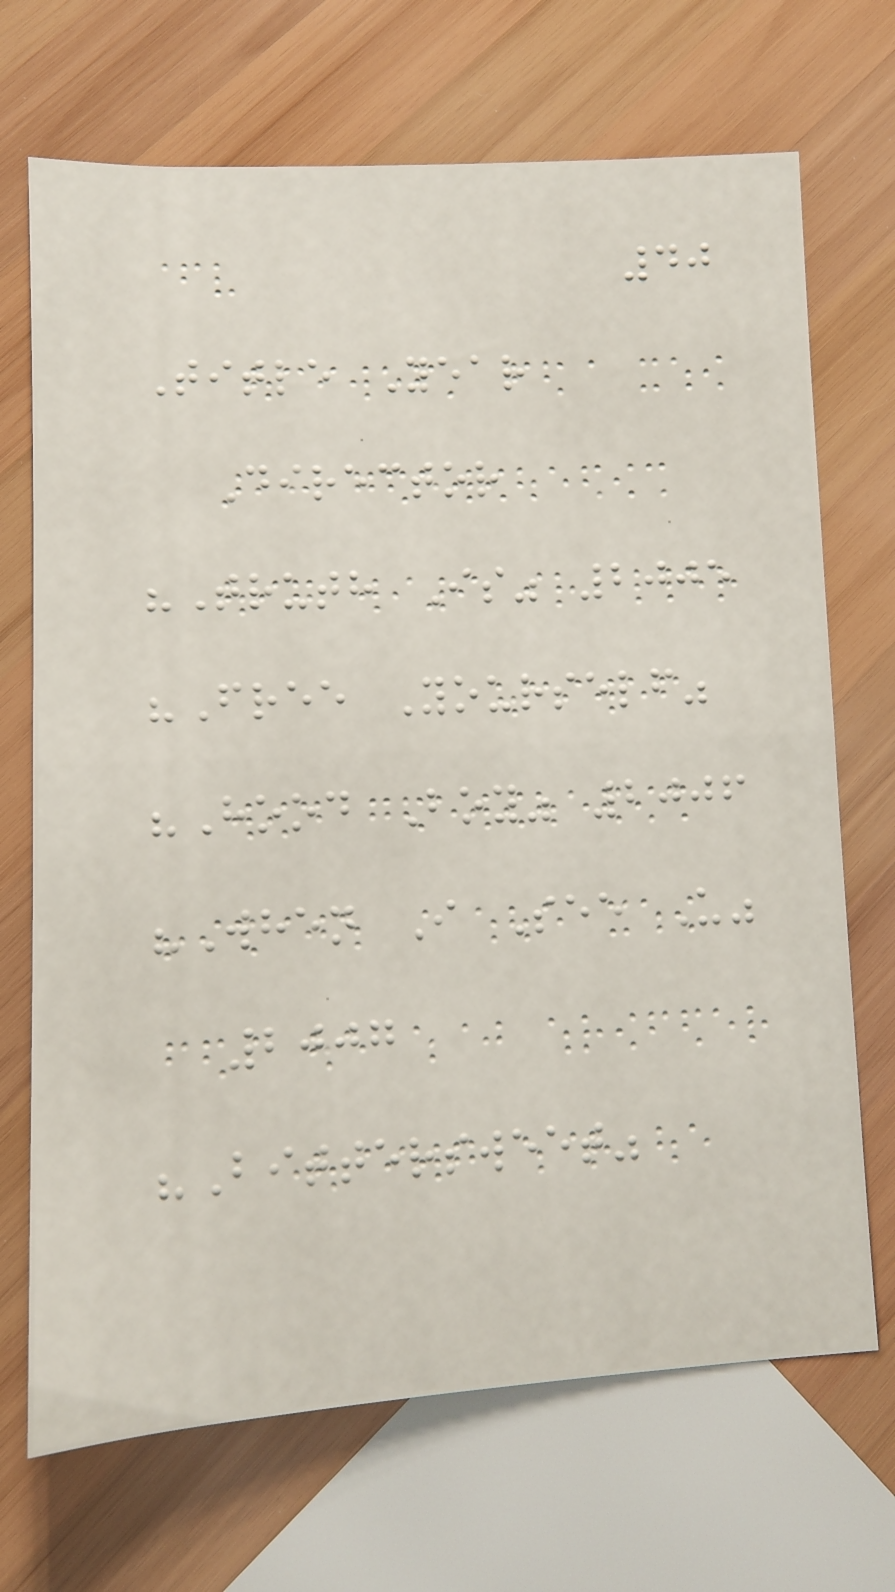40
Title Year
Director
"Truth Is" 2005
"Free Yourself"
"Hood Boy" 2006
"When I See U"
2007
"Bittersweet"
